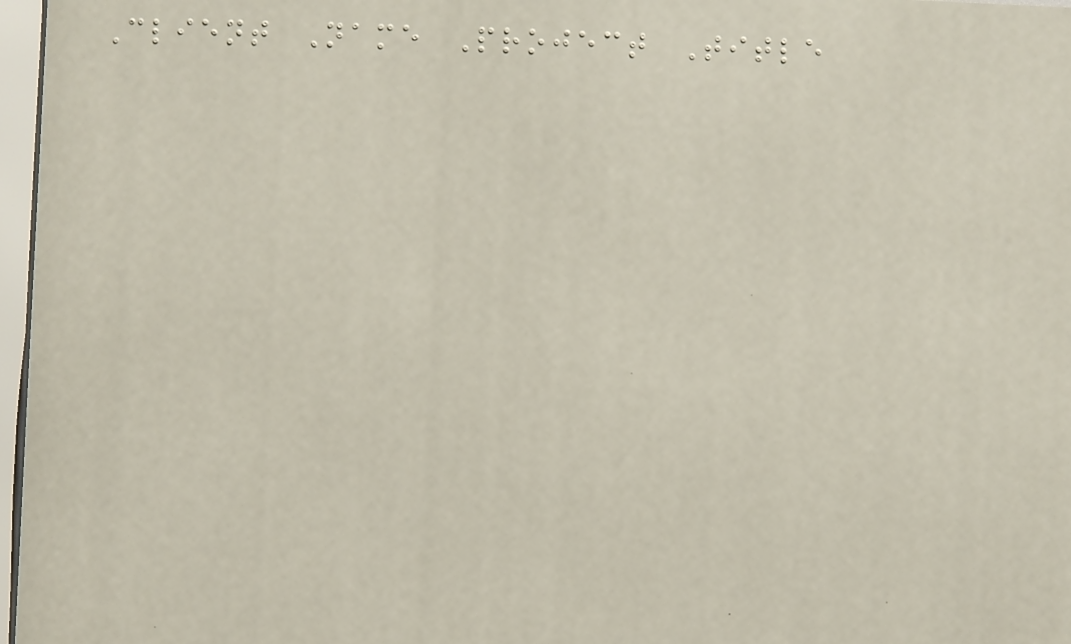Client Name Project Title
